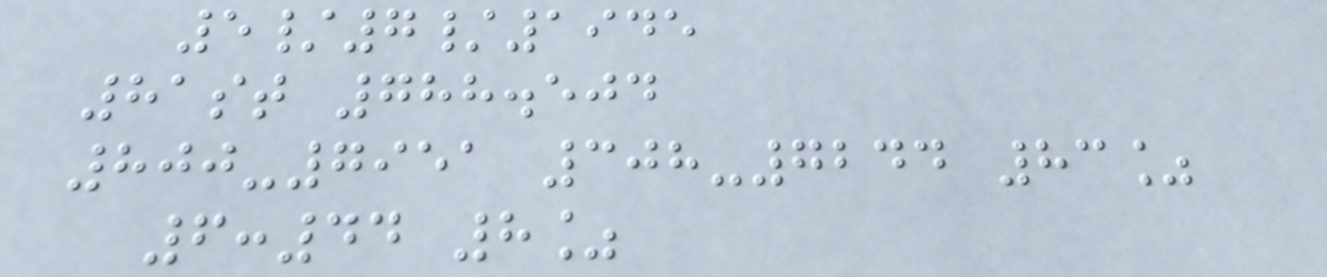5/7/1945
81st 788.504
800-7951 308-7244 83%
6:44 8%
